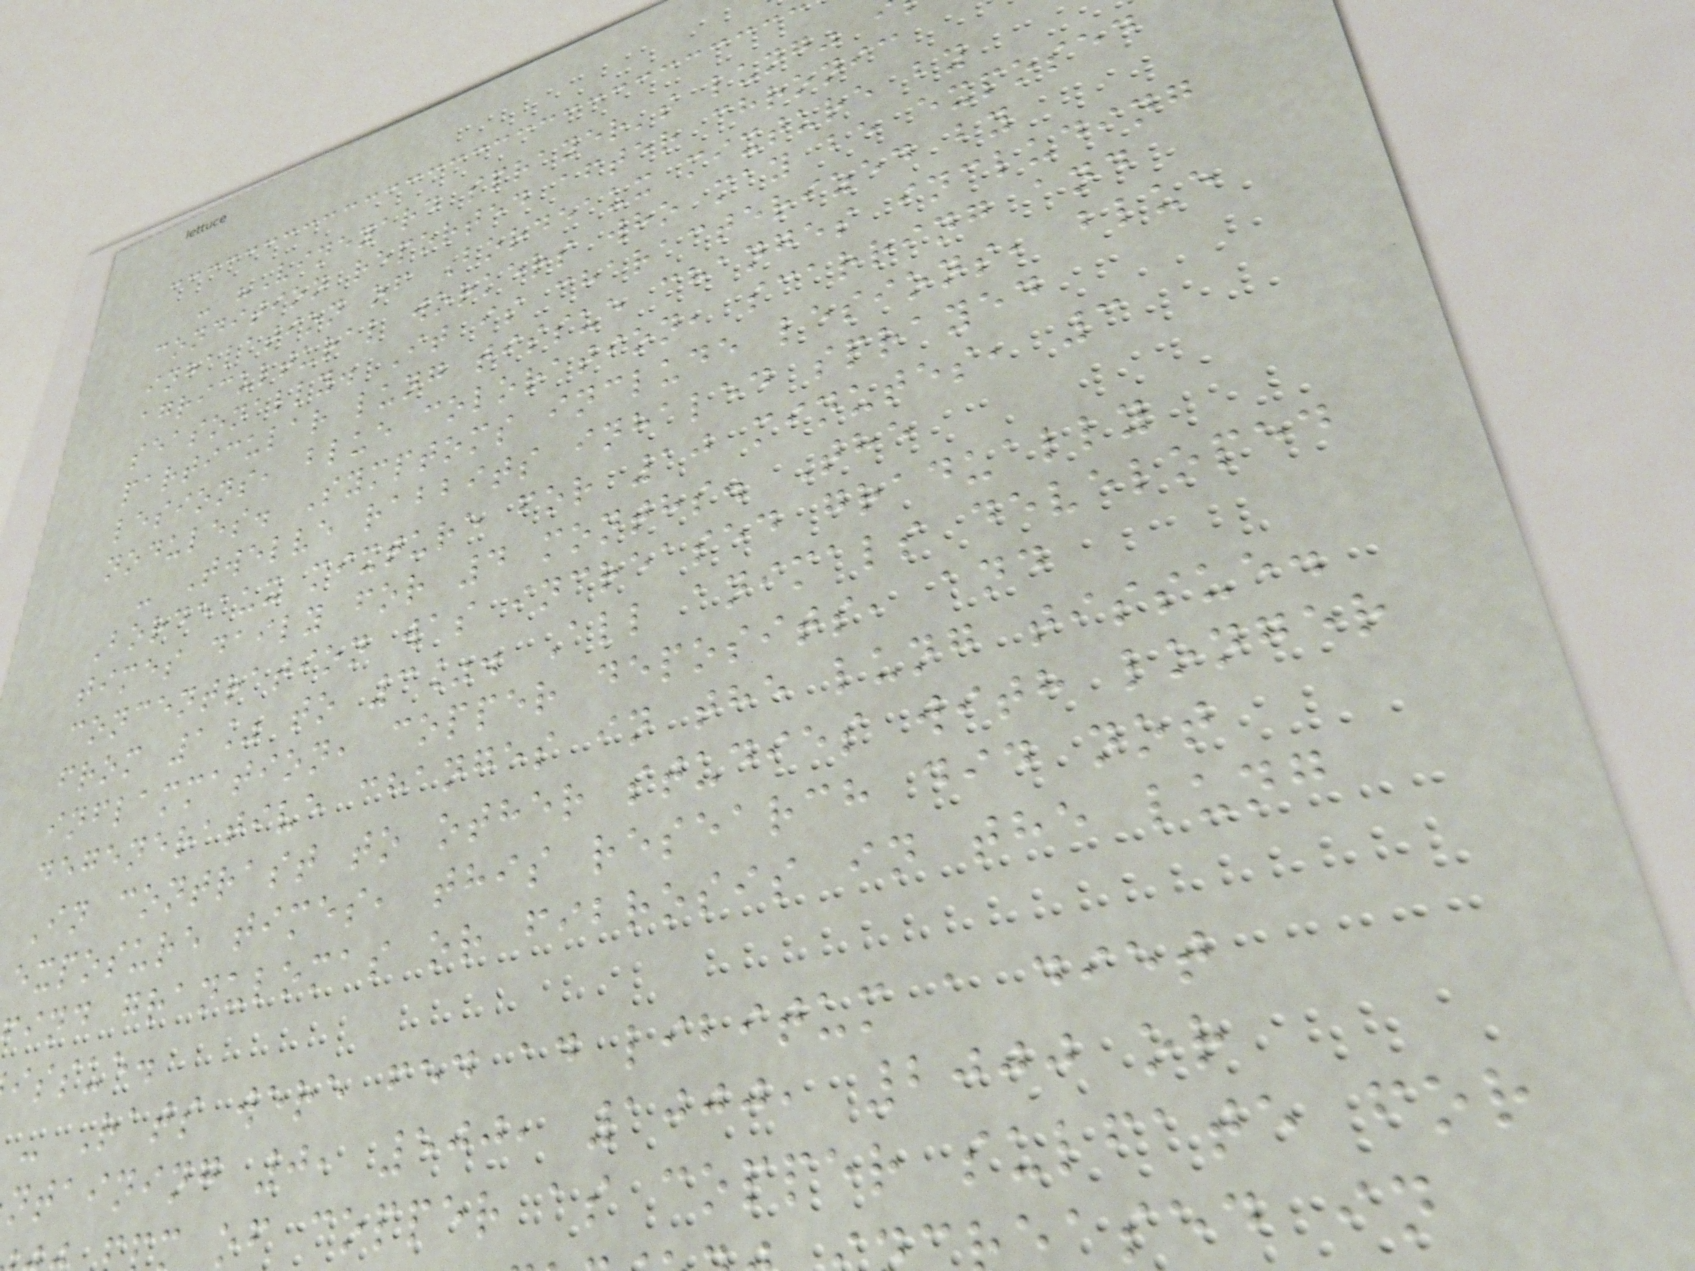- "Vineyard sprayer's lung"
condition reported after chronic
inhalation of Bordeaux mixture by
agricultural workers who may be exposed
seasonally. It is characterized by
particular lung tissue changes including
lesions, blue coloration, scarring and
nodules. Symptoms include lesions, blue
- Twelve rabbits inhaled sprayed
Bordeaux mixture for 10 minutes, 3
times daily for 4 months. The
concentration was increased gradually
from 1% to 3%. All animals developed
inflammation, copper deposits, and
degenerative changes in the lung tissue.
In contrast to other studies with longer
exposure times, this research did not
ind granulomas or fibrosis in the lung
issue.
- Rats were fed ad libitum a diet
ntaining 0, 500, 1000, 2000 or
of copper as copper sulfate for
